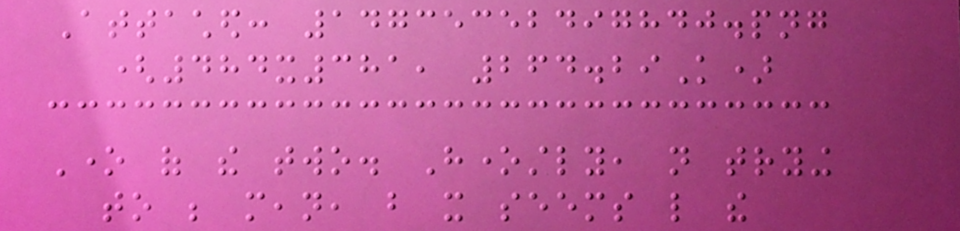Attached: 14735352497840.png
(484x381, 264.29K)
One of the two. Honestly, not trying
to be mean, but it seems like the
